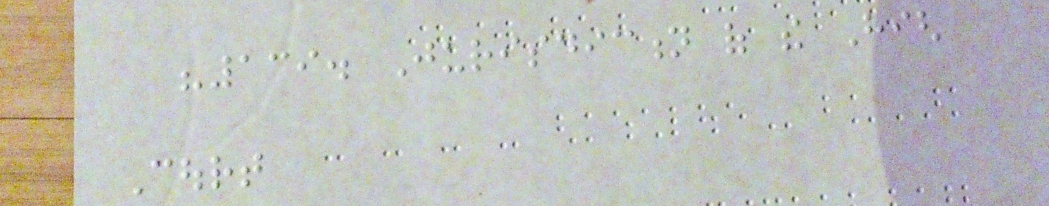"139. Jurisdiction of the High
Court
